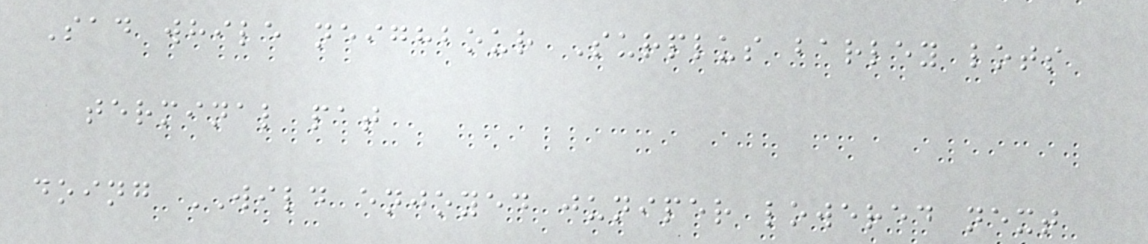Sad while neighbour Surplus barley lots
terminal pat
doing WILD enjoyed juniper lowered next
